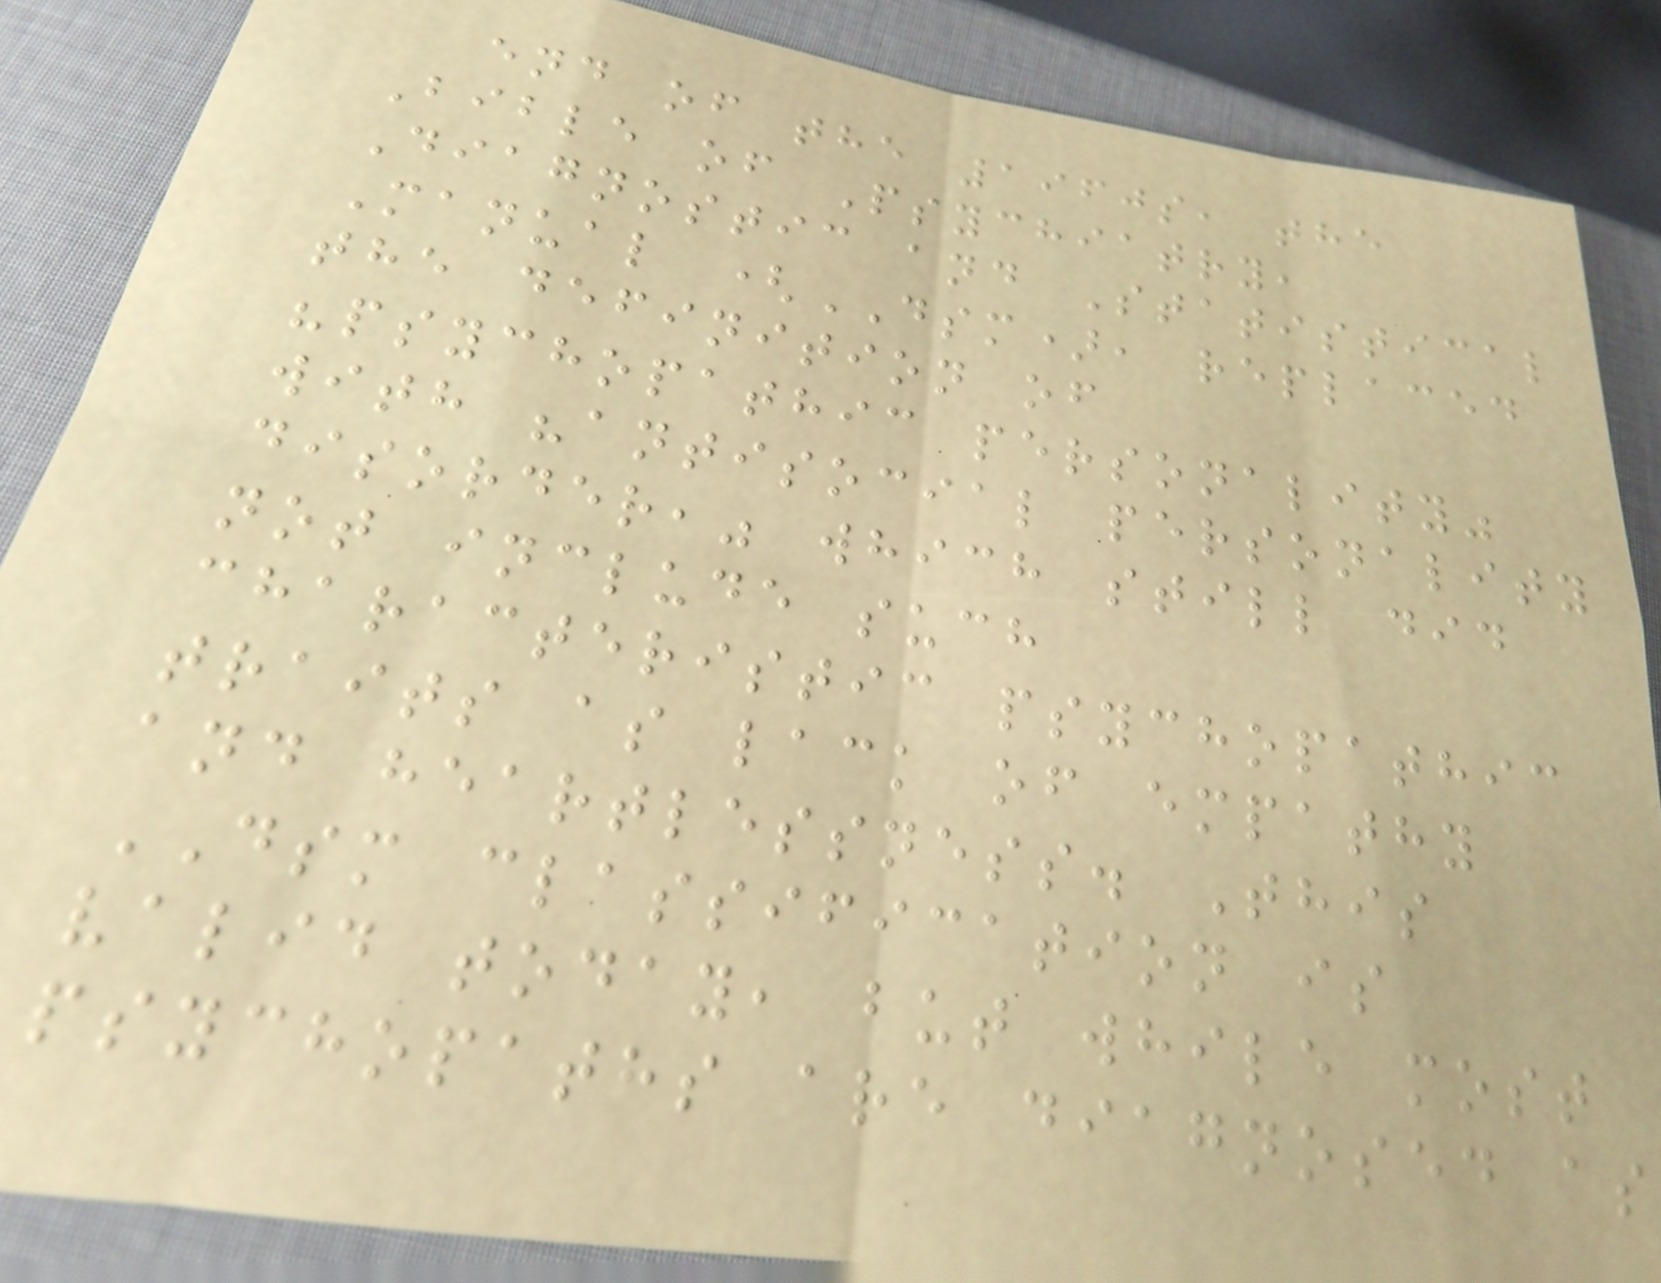end of the 1960s, the
Bible of Psychiatry,
Diagnostic and Statistical
Manual (DSM), replaced
the definition of
"psychopathic personality"
with "antisocial personality
disorder," which still did
not include such
characteristic psychopathic
traits as lack of empathy
and heartlessness. This
DSM classification is
valid today, but while most
psychopaths are diagnosed as
